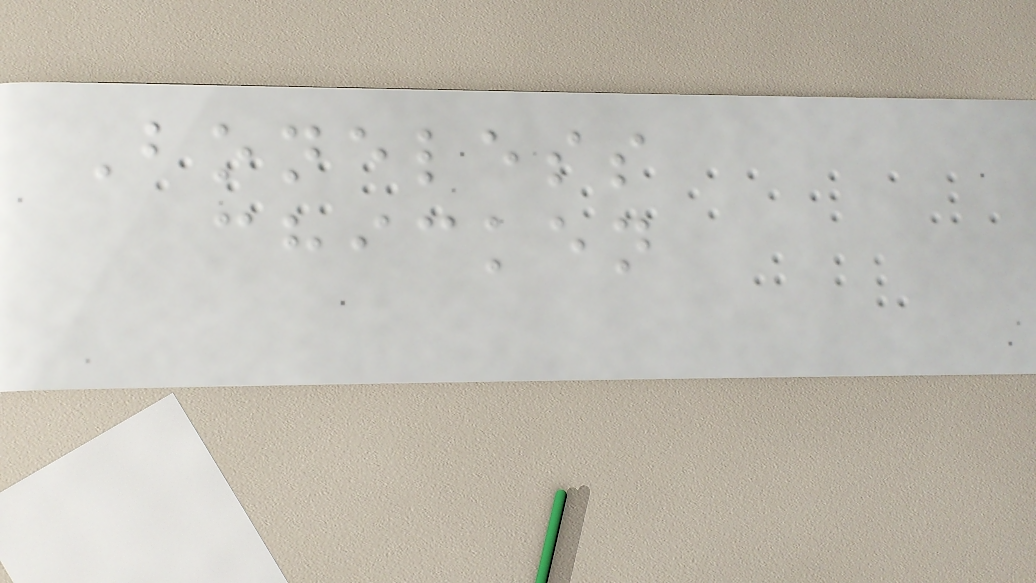Boneless
chicken
